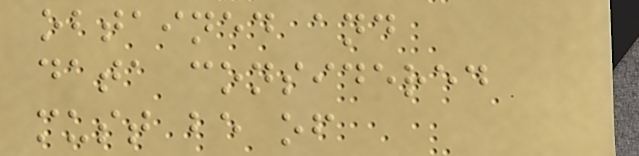obtained and
data considered
must be of
